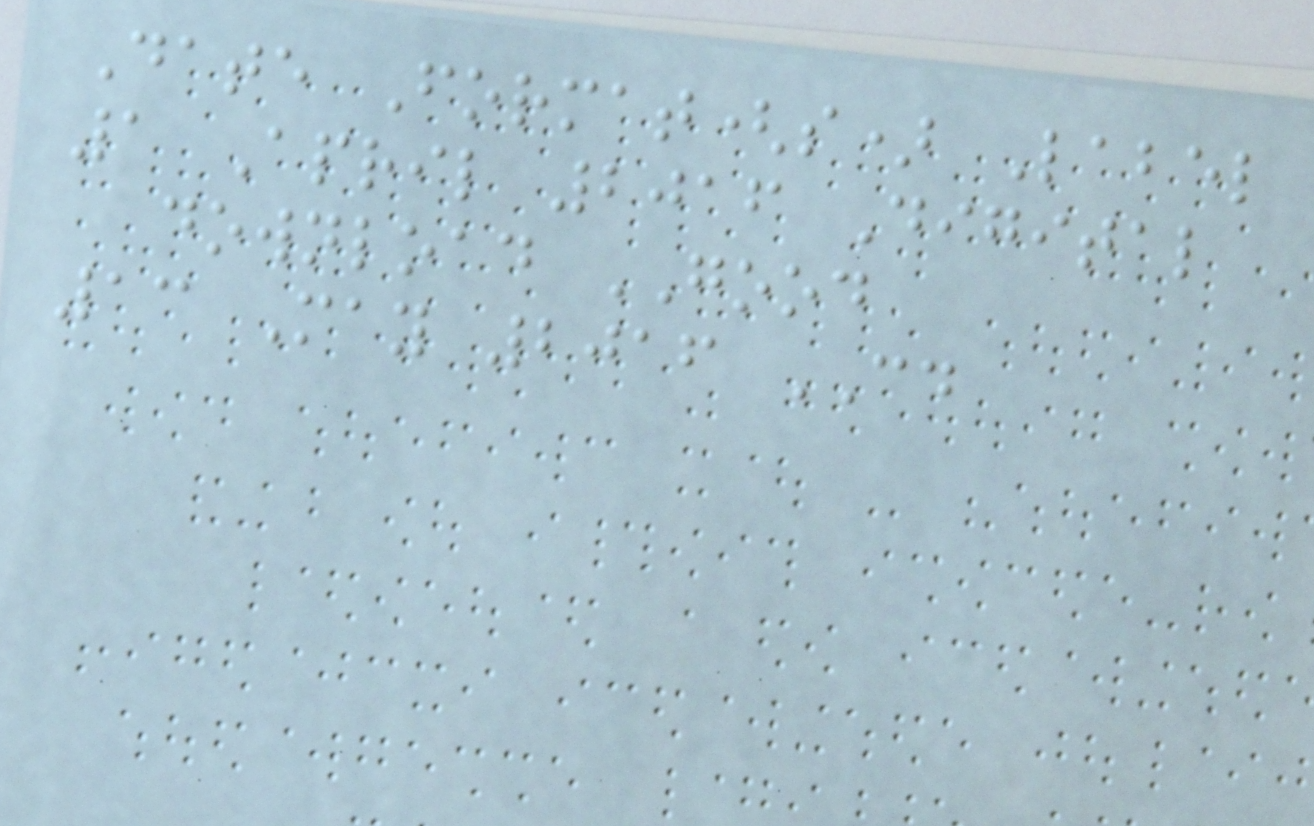Date Format(s) Label
1 April 2016 Digital
download GOOD
13 May 2016 CD
